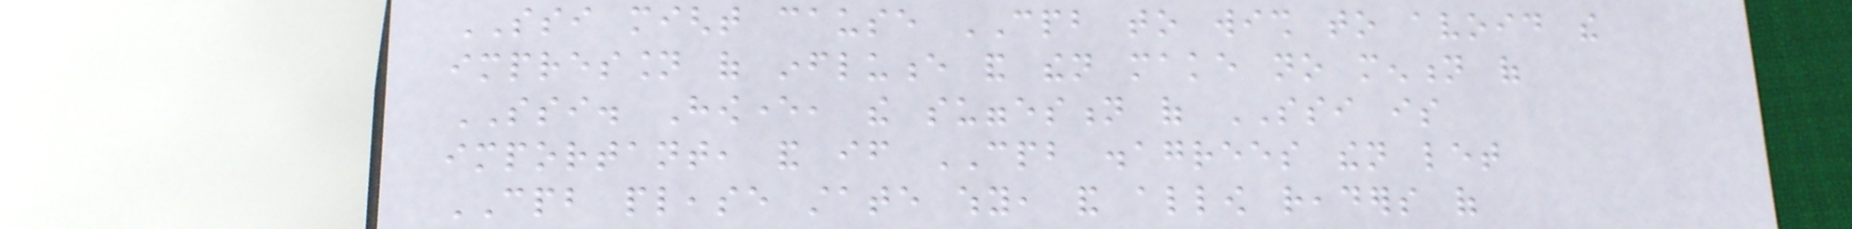SSI might cause CPB to wish to avoid the
impression of influence and then make no mention of
SSI. However, the suggestion of SSI is
important, and if CPB disagrees then let
CPB please state why, and allow readers of
